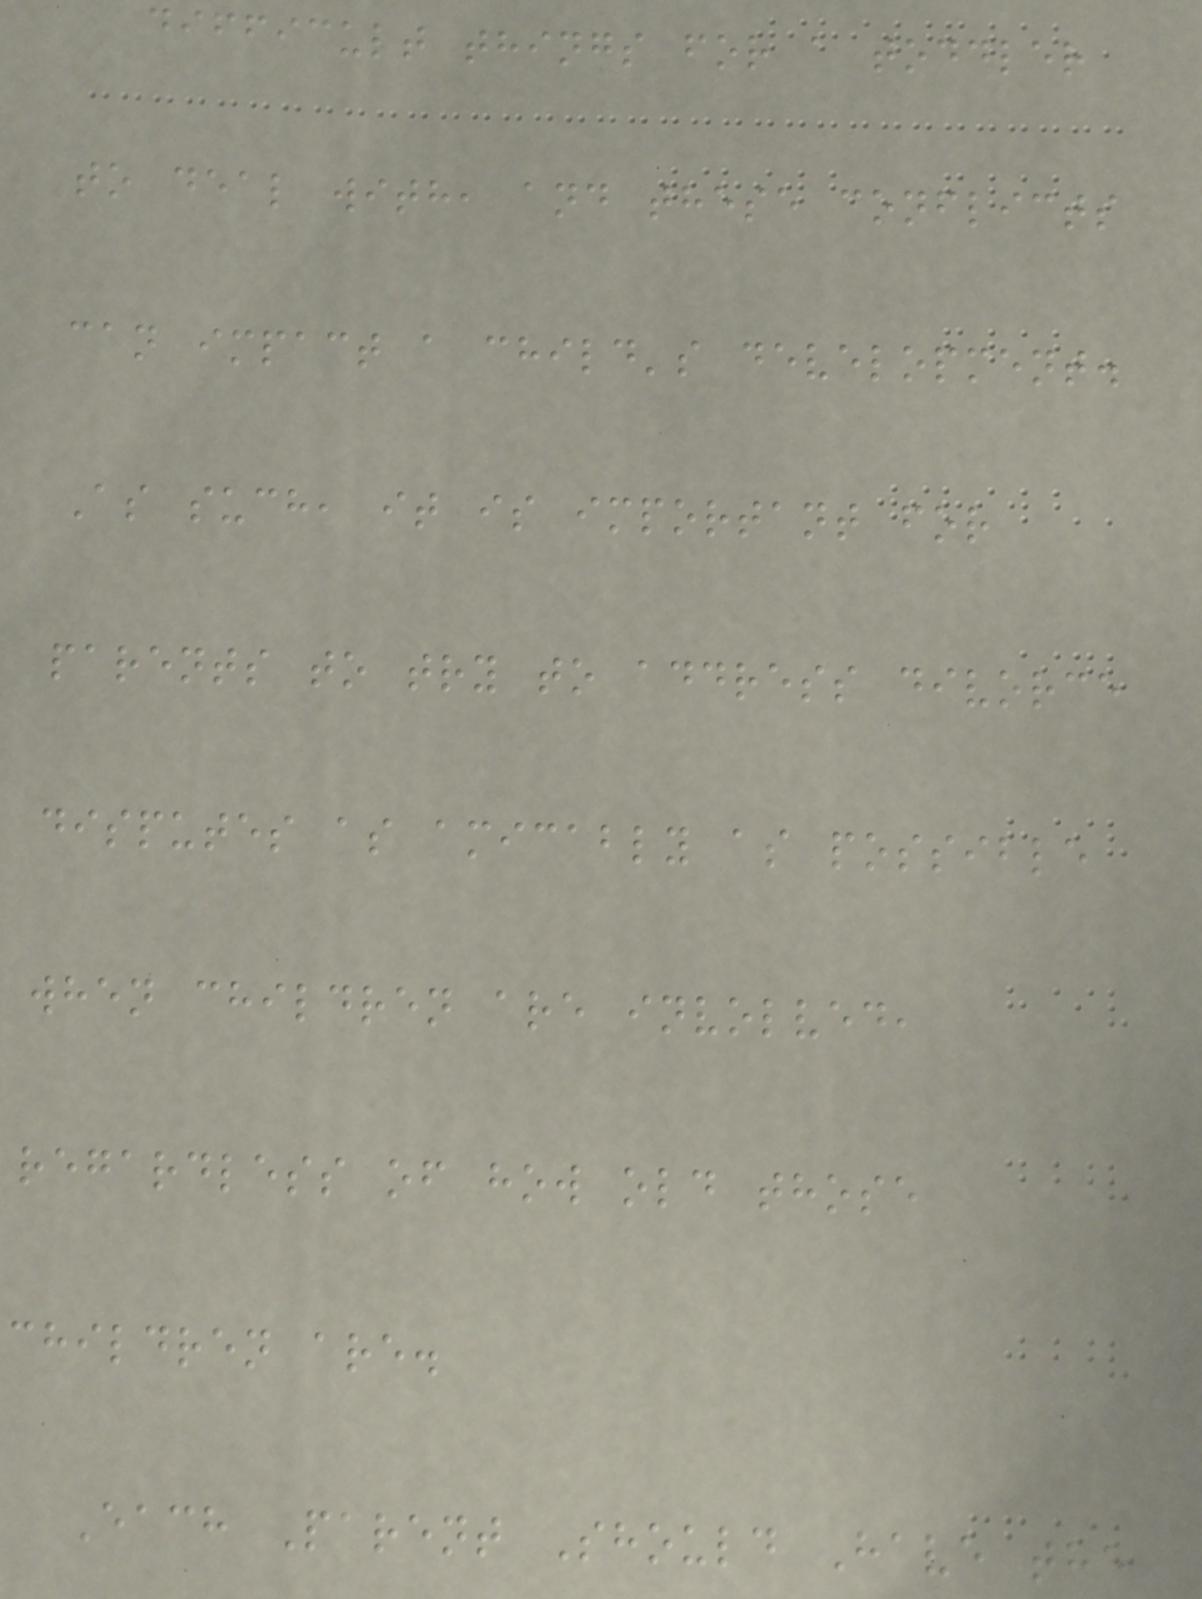difficult things for a toddler
to deal with, and these conflicts
can impact a child's development.
As such, it is important for
parents to try to address divorce
disputes as amicably as possible
when children are involved,
regardless of how old those
children are.
Each Parent Should Have the
